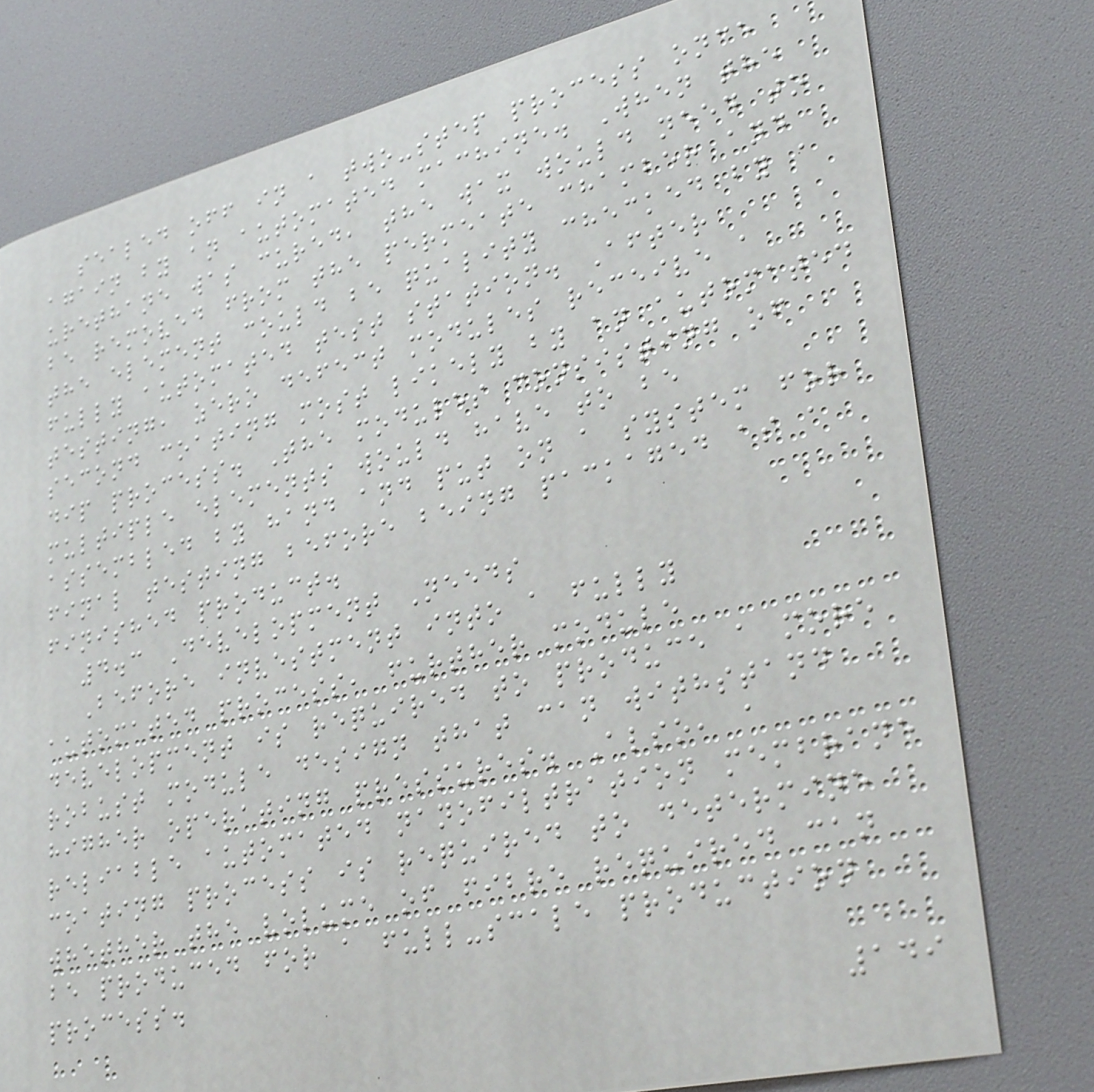sealed off in a two-step process once
again by an automated machine. When the
urethane was cured, the wax would need to
be removed from the permeate chamber and
the element could be quality checked by a
fully automated test station. After
testing, zero defect modules receive a
second coating most likely by an automated
dip process. The modules consisting of
multiple elements would have to be
assembled by hand and put on a system for
final testing before being packaged as a
finished product.
4.3 Development Needs
Before investment into a fully
automated process, further module
development is required to produce a more
robust module design that can withstand
higher operating pressures. Also, a
reliable automated nanofiltration membrane
coating process is required to determine
whether the volume of fibre required can
be produced for a full-scale production
process.
149
